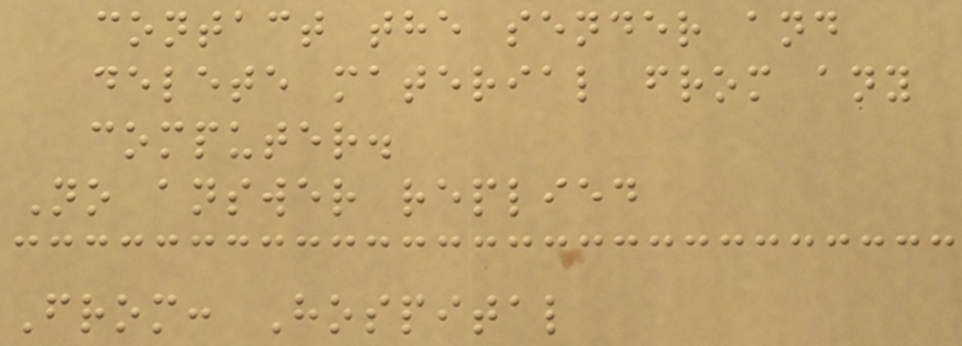contact the sender and
delete material from any
computer.
No answer replied
From: Hospital
